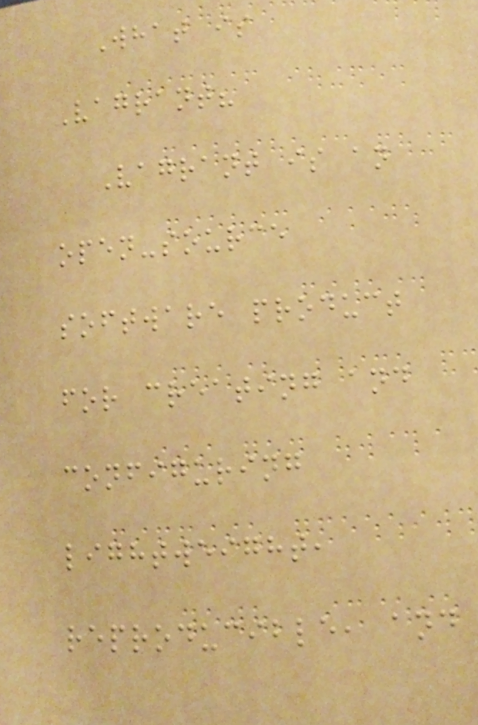What is
Vagrant?
Vagrant is an
open-source
software product
for creating and
configuring
lightweight,
reproducible, and
